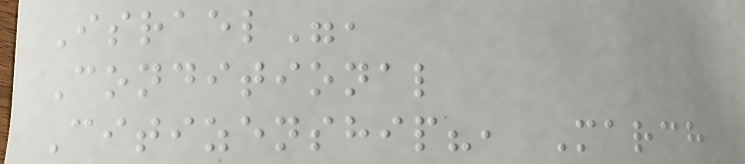Israel",
Conditional
Citizenship?, March
